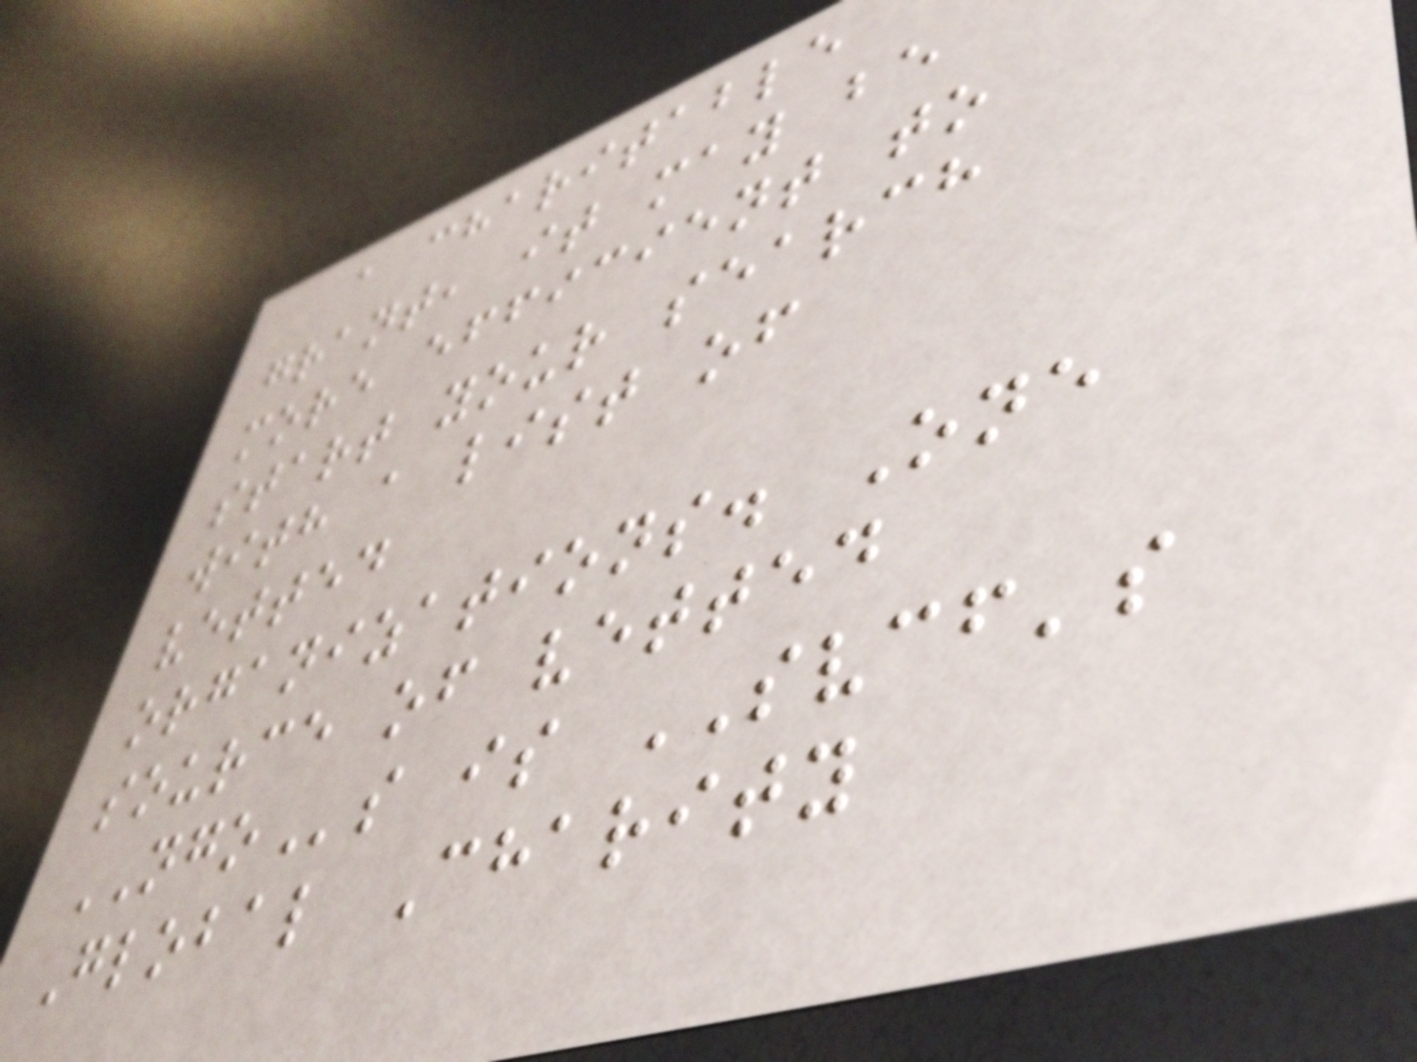a charitable
grant, it may be
more efficient to
start your search
with a list of
vetted
organizations. One
source of vetted
NGOs is SVCF's
Global Charity
